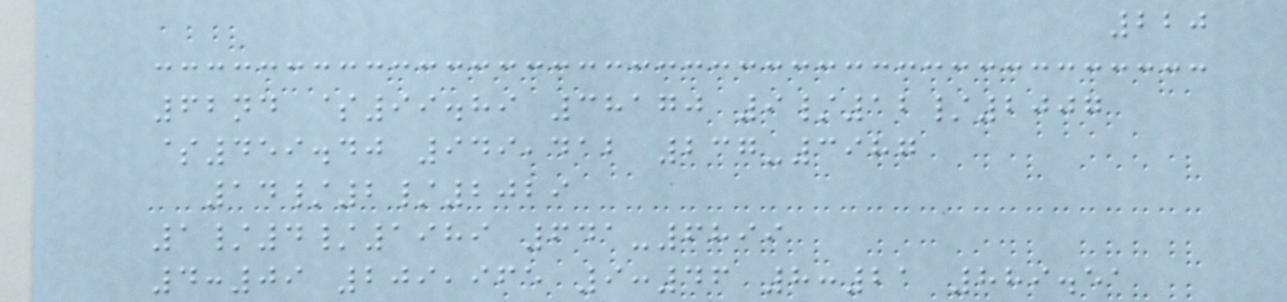220
62nd $99.89 38170 9/12/2007
$459.40 949,412 237-3987
14/2/2029
1/4/1989 641-6899
4:09 209,965 9:46 8:21 889.51
